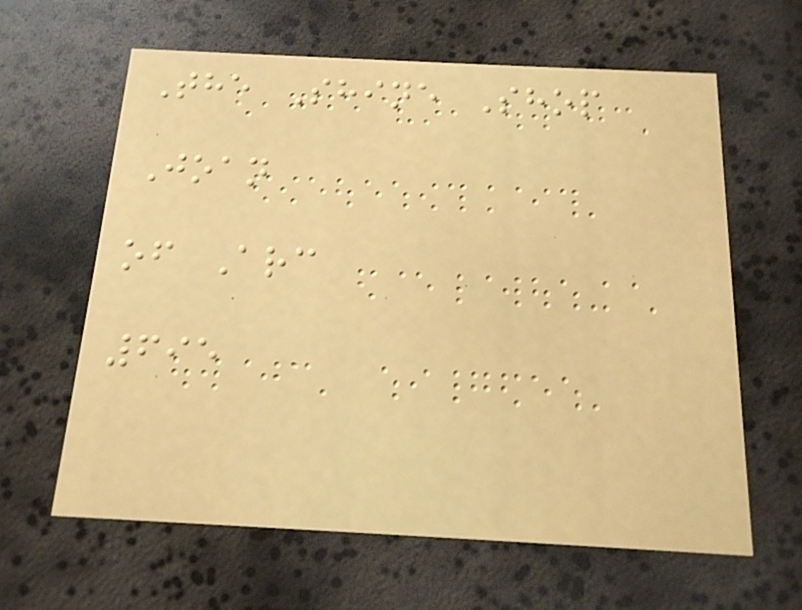The Shine Shop
Joan
of Arc
695
